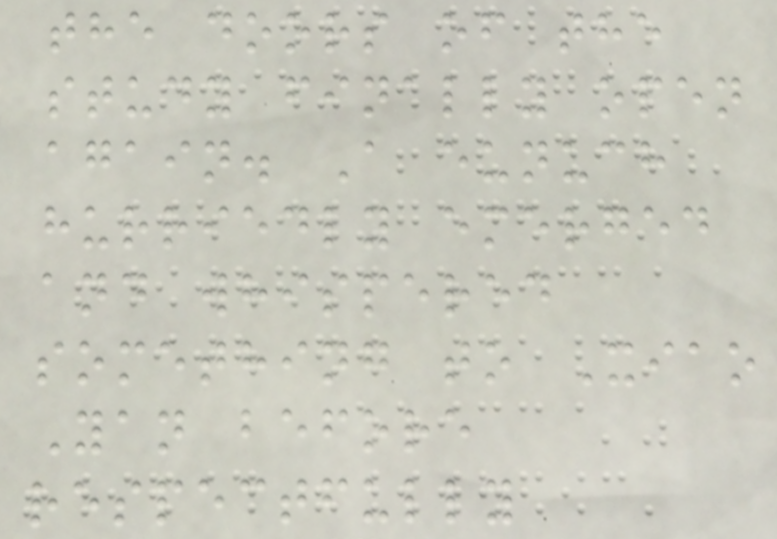the doors of the
study finally open
again. A eunuch
hurriedly emerged
and whispered
something to Xiao
Yan before
respectfully
